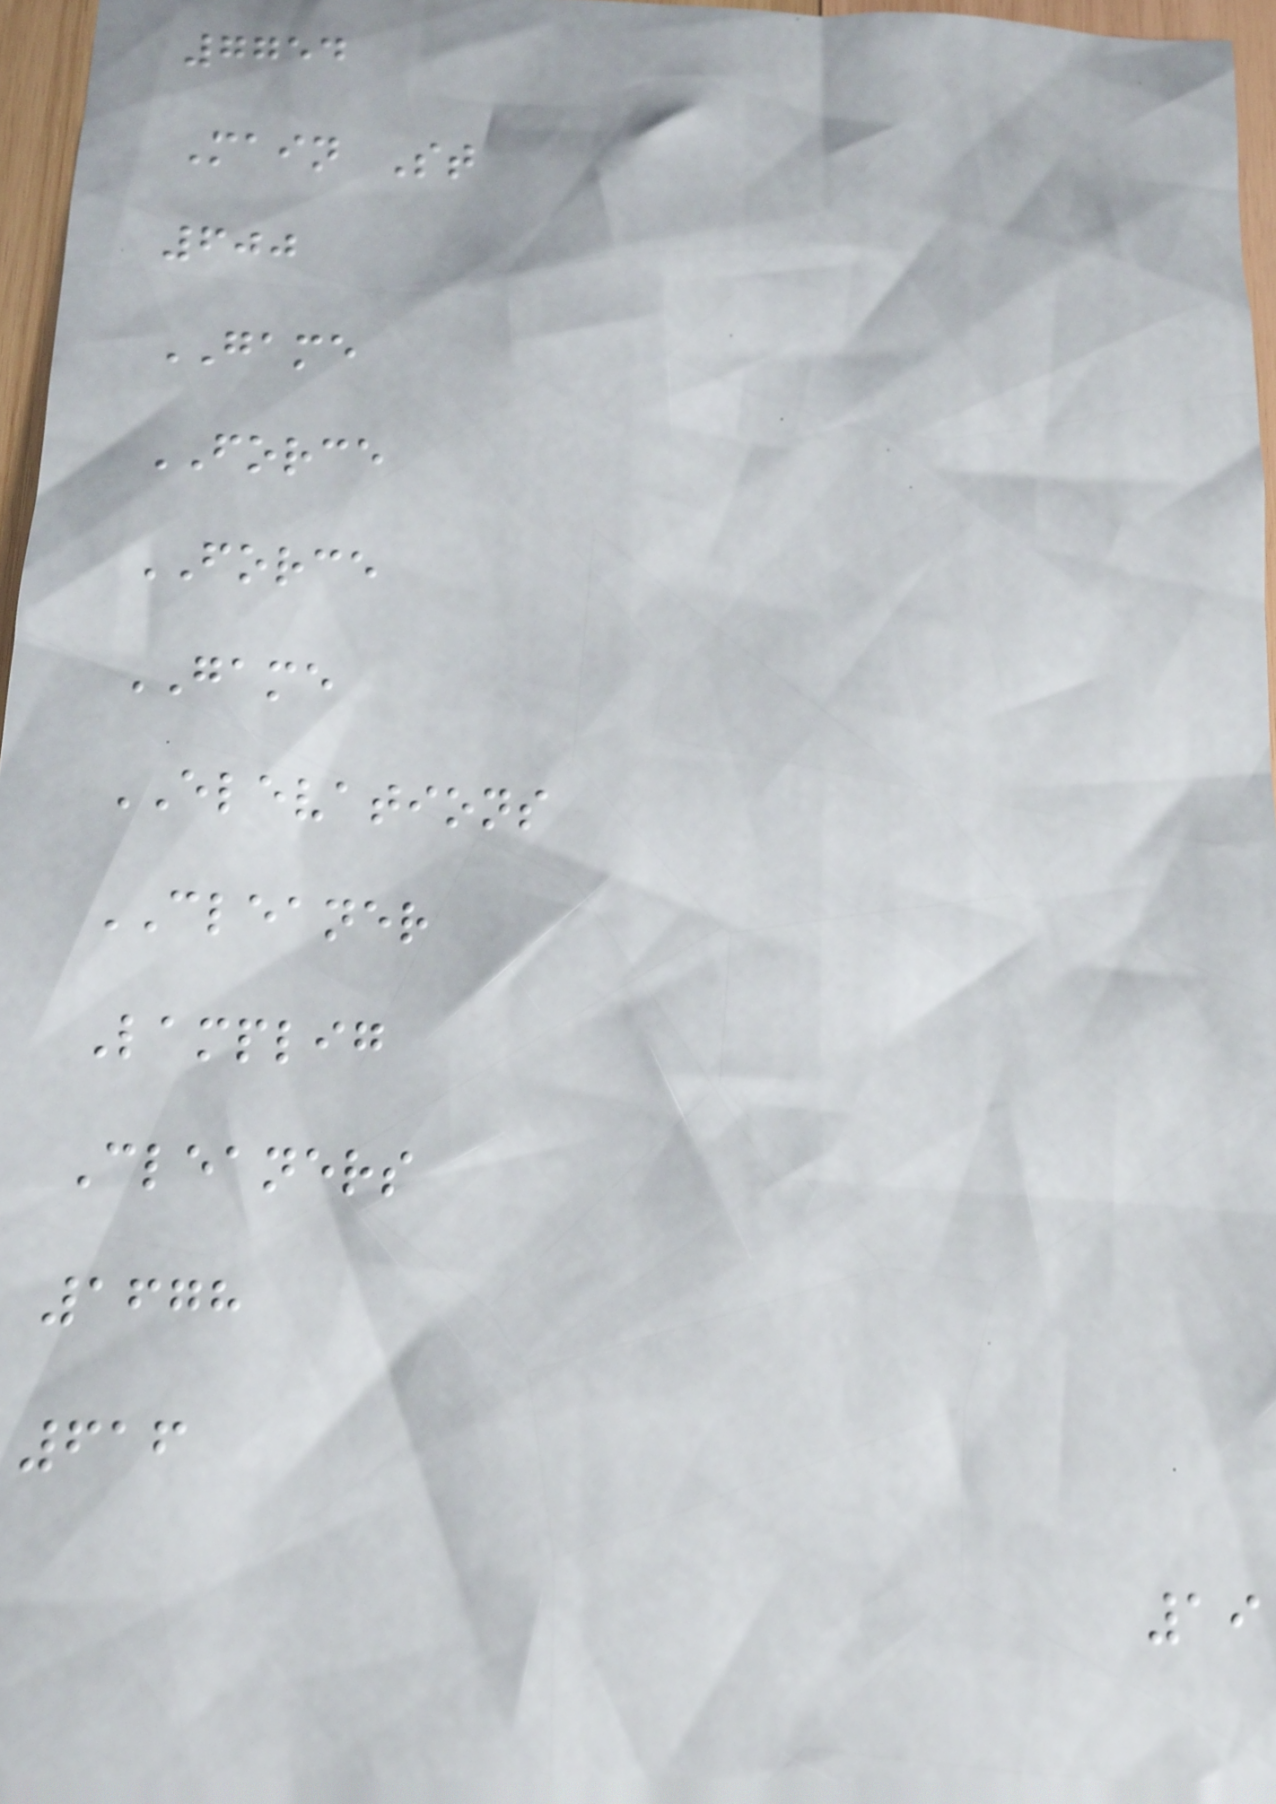7754
Main St
600
GAME
FORCE
FORCE
GAME
ELEVATIONS
CLEANER
Lamplig
Cleaners
1678
616
19
